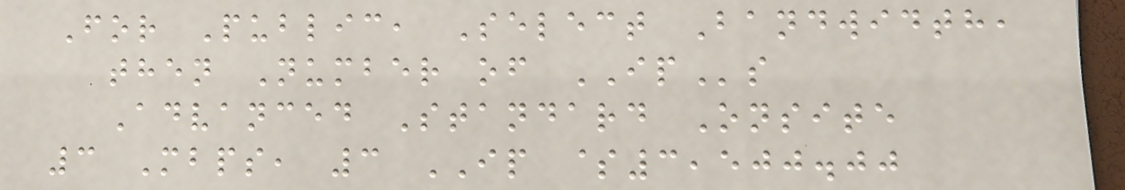For Public, Select Bandwidth,
then Number of IPs
Advanced Standard Onsite
3 Mbps, 3 IP $3,500.00
